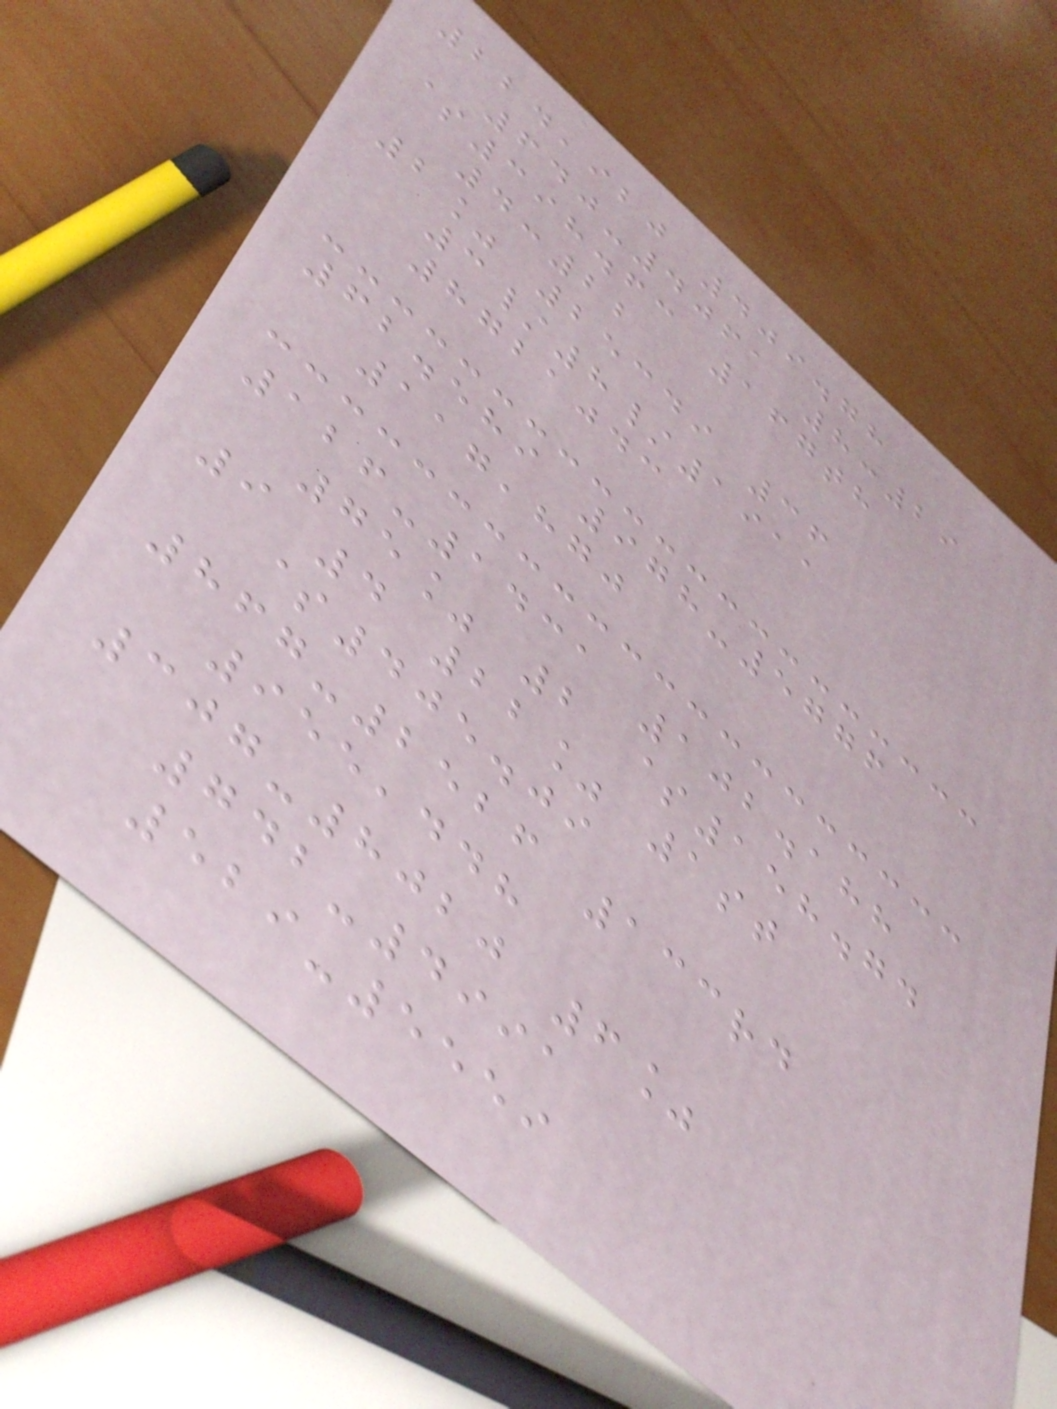224,920 409.78
640-4061 8:29
$398.63 167th
4:22
2% 25349 36
3/8/1911
8721043
62.589 978-5776
117,870
126-1431 102.188
75% 2 $158.74
9 4 22% 1st
$405.09
867-2526 133rd
955,448
307-8020 6%
742-4991
529-5559
